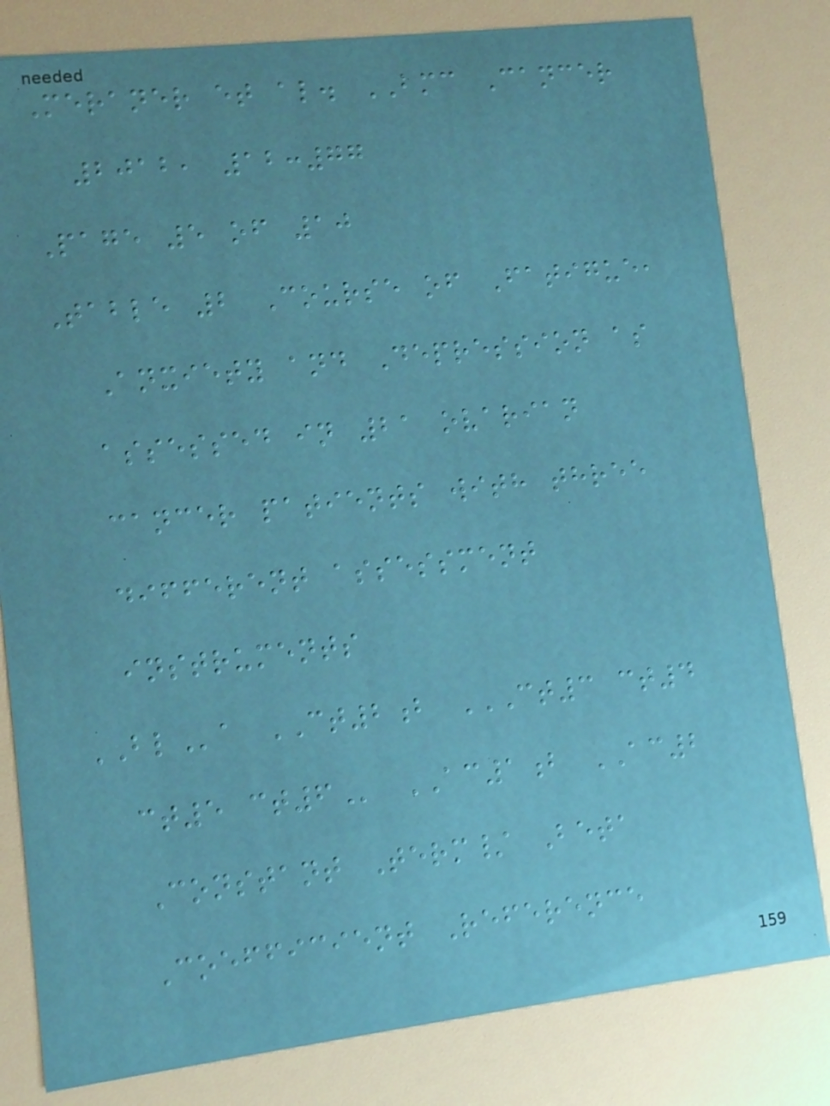Meraner et al. BMC Cancer
2012, 12:77
Page 5 of 10
Table 2 Course of Fatigue,
Anxiety and Depression as
assessed in 21 ovarian
cancer patients with three
different assessment
instruments
BLa CT2b CT3 CT4
CT5 CT6 AC1b AC2
Constant Term/ Beta
Coefficient Reference
